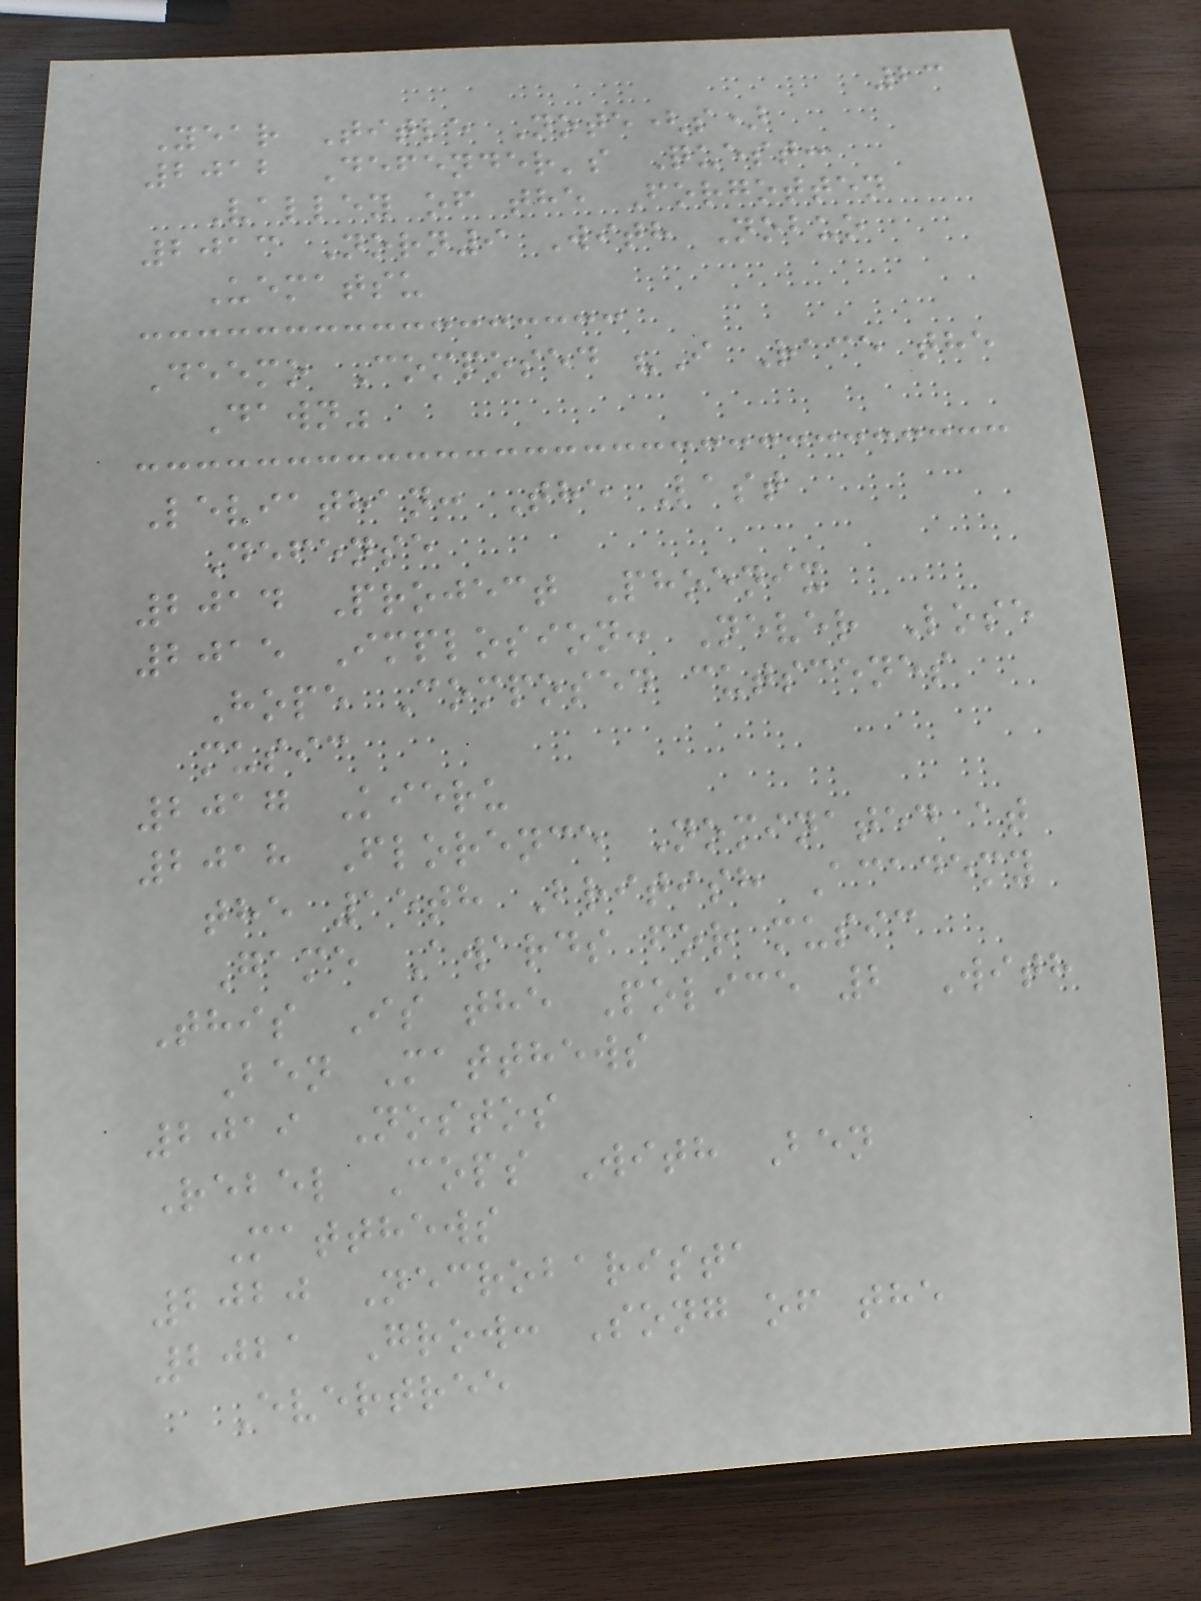23
Year Title Note(s)
2012 Defender's Quest:
Valley of the Forgotten
2013 Norn9 With Nobuo
Uematsu
Deemo Composed "I Race the
Dawn"
Leviathan: The Last
Defense
2014 Project Phoenix
2015 Implosion: Never Lose
Hope Composed cutscenes
music
2017 Kieru
2018 Florence Nominated at
the 15th British Academy
Game Awards for music
This Is the Police 2 With
Ben Matthews
2019 Nostos
Rebel Cops With Ben
Matthews
2020 Necrobarista
2021 Grow: Song of the
Evertree
